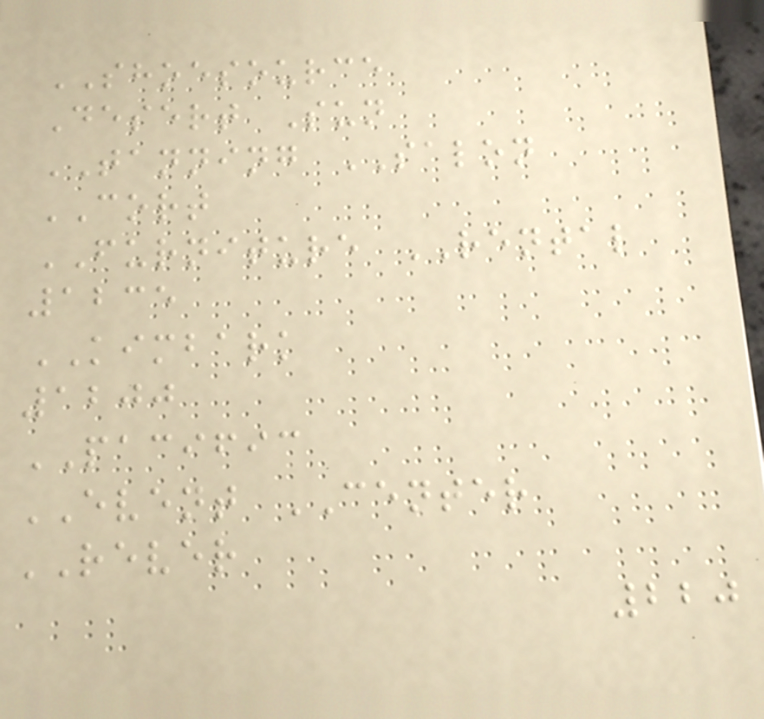SHOESOURCE
Desert Sun
TANNING SALON
CORT
FURNITURE RENTAL
1235
KIMBARK
1200
PACIFIC
EVENT CENTER
REVER
220
